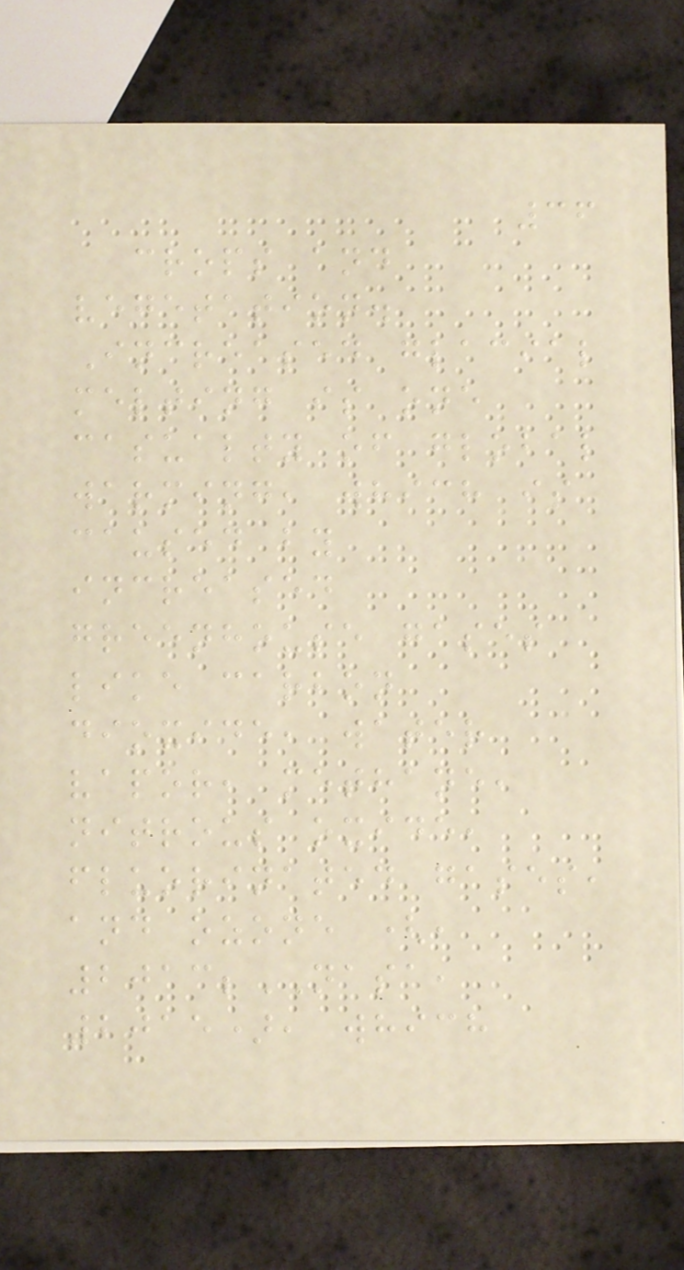36
crops and
vegetation.
Increased glacial
melting is one
casualty of global
warming, which is
caused by
increased
greenhouse gases
like carbon
dioxide, water
vapor, methane,
nitrous oxide,
fluorinated gases,
and ozone (,
2013;NASA,
2015), which
